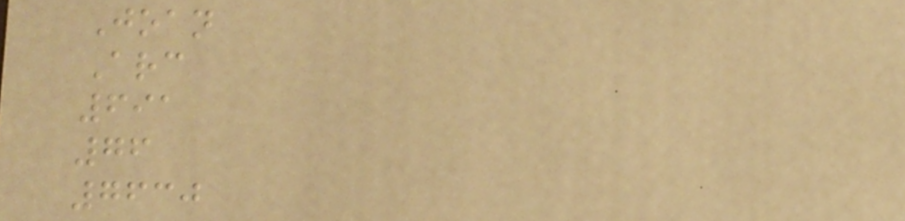Joan
Arc
691
76
7630
